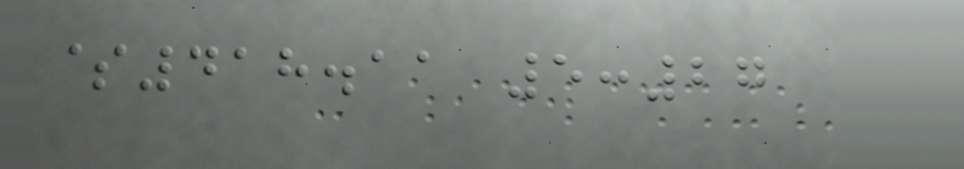$418.11 5:27
